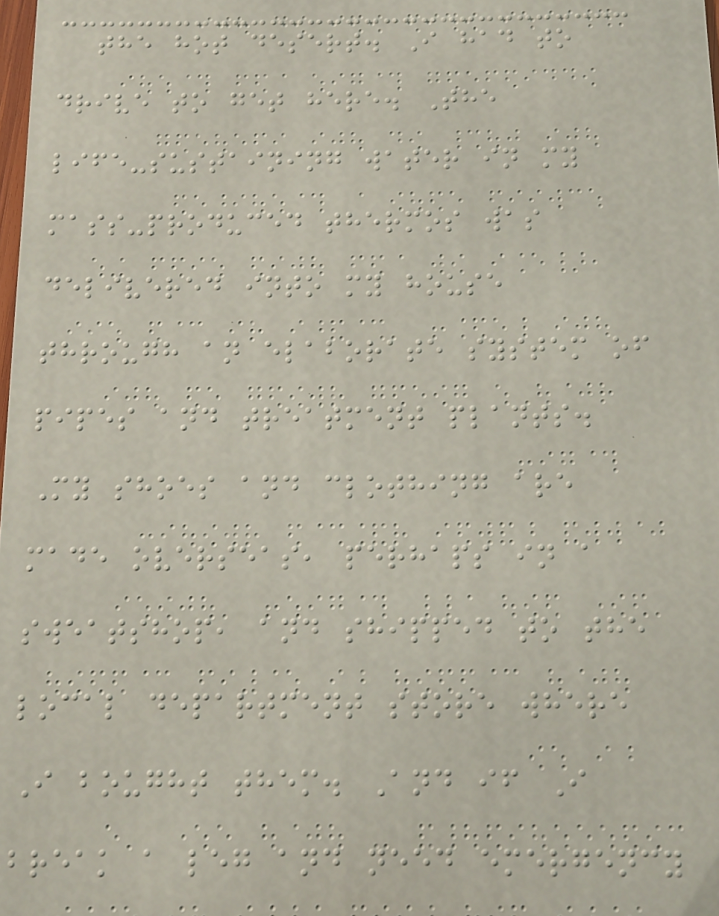the hot desert. I had to
drive to get here. The
life-sustaining water in my
mass-produced thermos was
delivered into my house
through an elaborate system of
pipes and treatment plants.
My shoes and clothing are
made overseas, perhaps in a
sweatshop, and shipped to the
local department store where
I bought them. And if I
break a leg and need emergency
